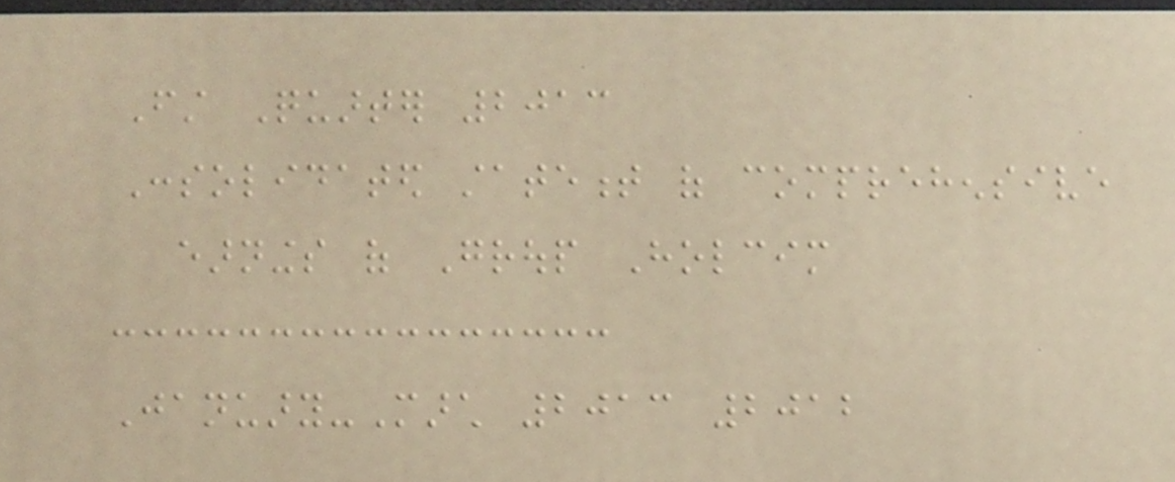First Quarter 2013
Consolidated statement of comprehensive
earnings of Group Holcim
January-March 2013 2012
